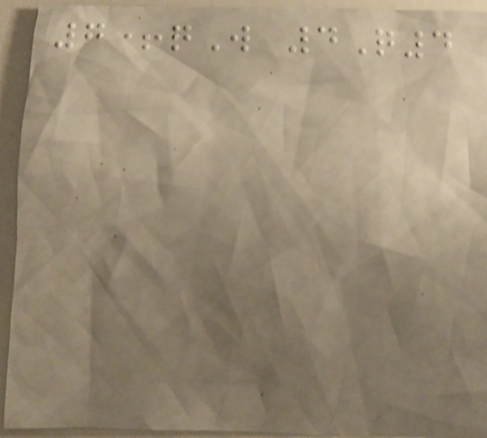7+qW 4Q4
